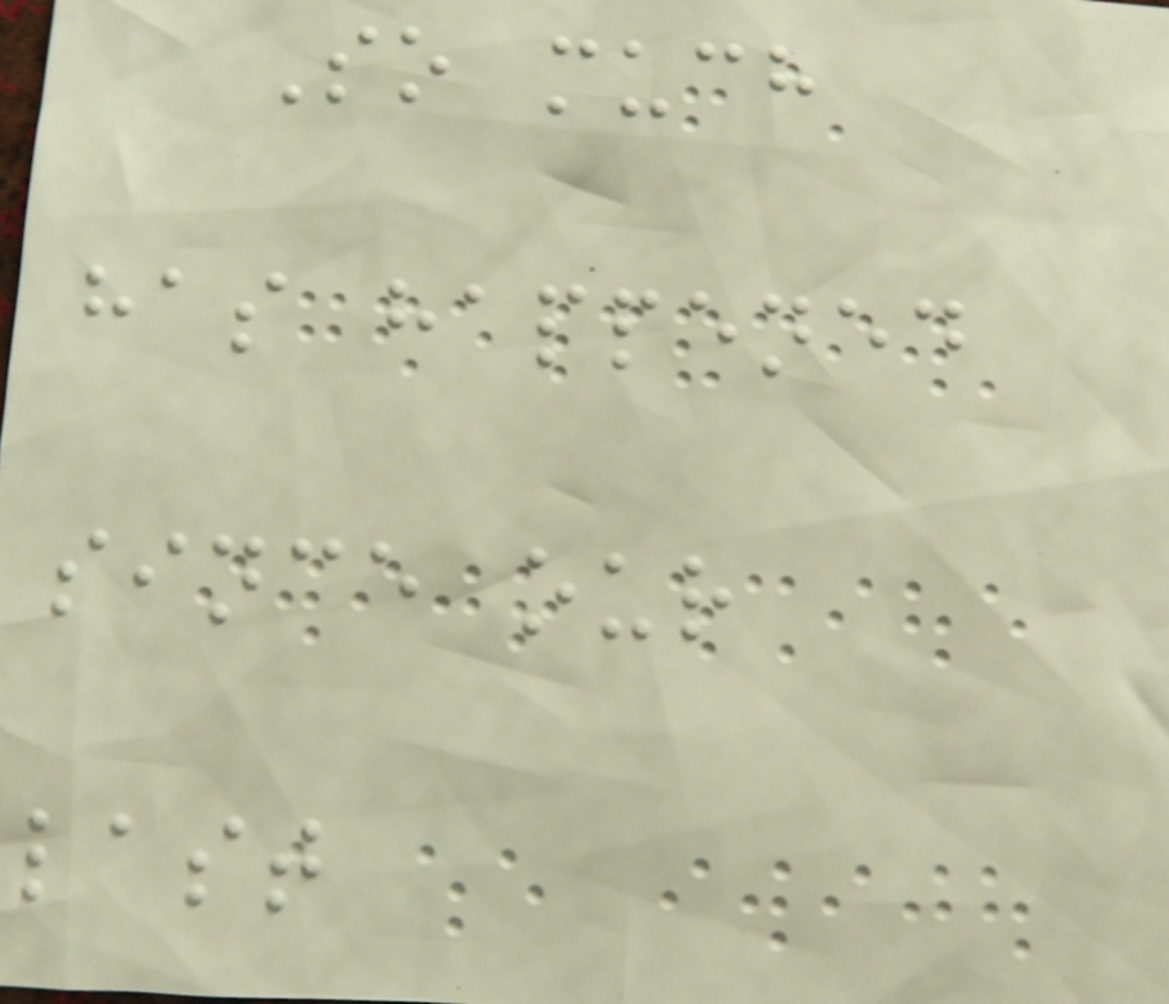So much
has happened
since our
last
